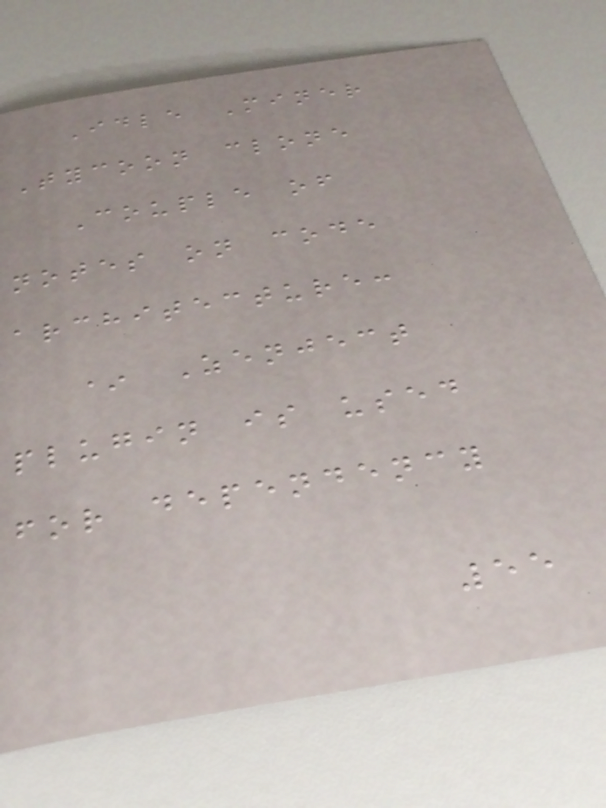Idle Miner
Tycoon clone
Couple of
notes on code
architecture:
* Zenject
plugin is used
for dependency
55
